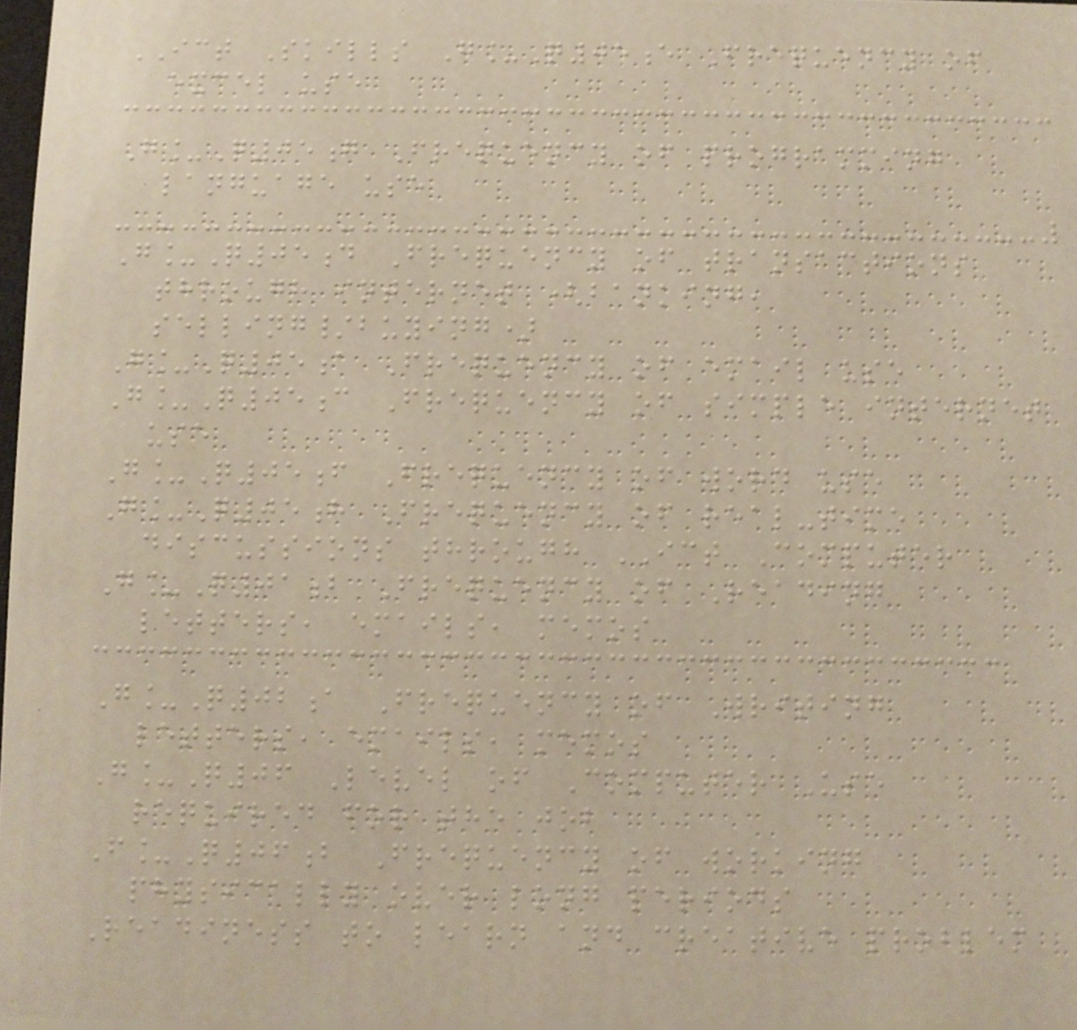ICT Skills G_Q05e Frequency of
excel use
G_Q05g Frequency of programming
language use
G_Q05d Frequency of transactions
through internet (banking,
selling/buying)
G_Q05a Frequency of email use
G_Q05c Frequency of simple internet
use
G_Q05f Frequency of word use
G_Q05h Frequency of real-time
discussions through ICT Computer
G_Q01b Frequency of Reading
letters, emails, memos
G_Q02a Frequency of Writing
letters, emails, memos
G_Q06 Level of Computer Use
required for the job
F_Q06b Frequency of working
physically over long periods
Readiness to learn and creative problem
